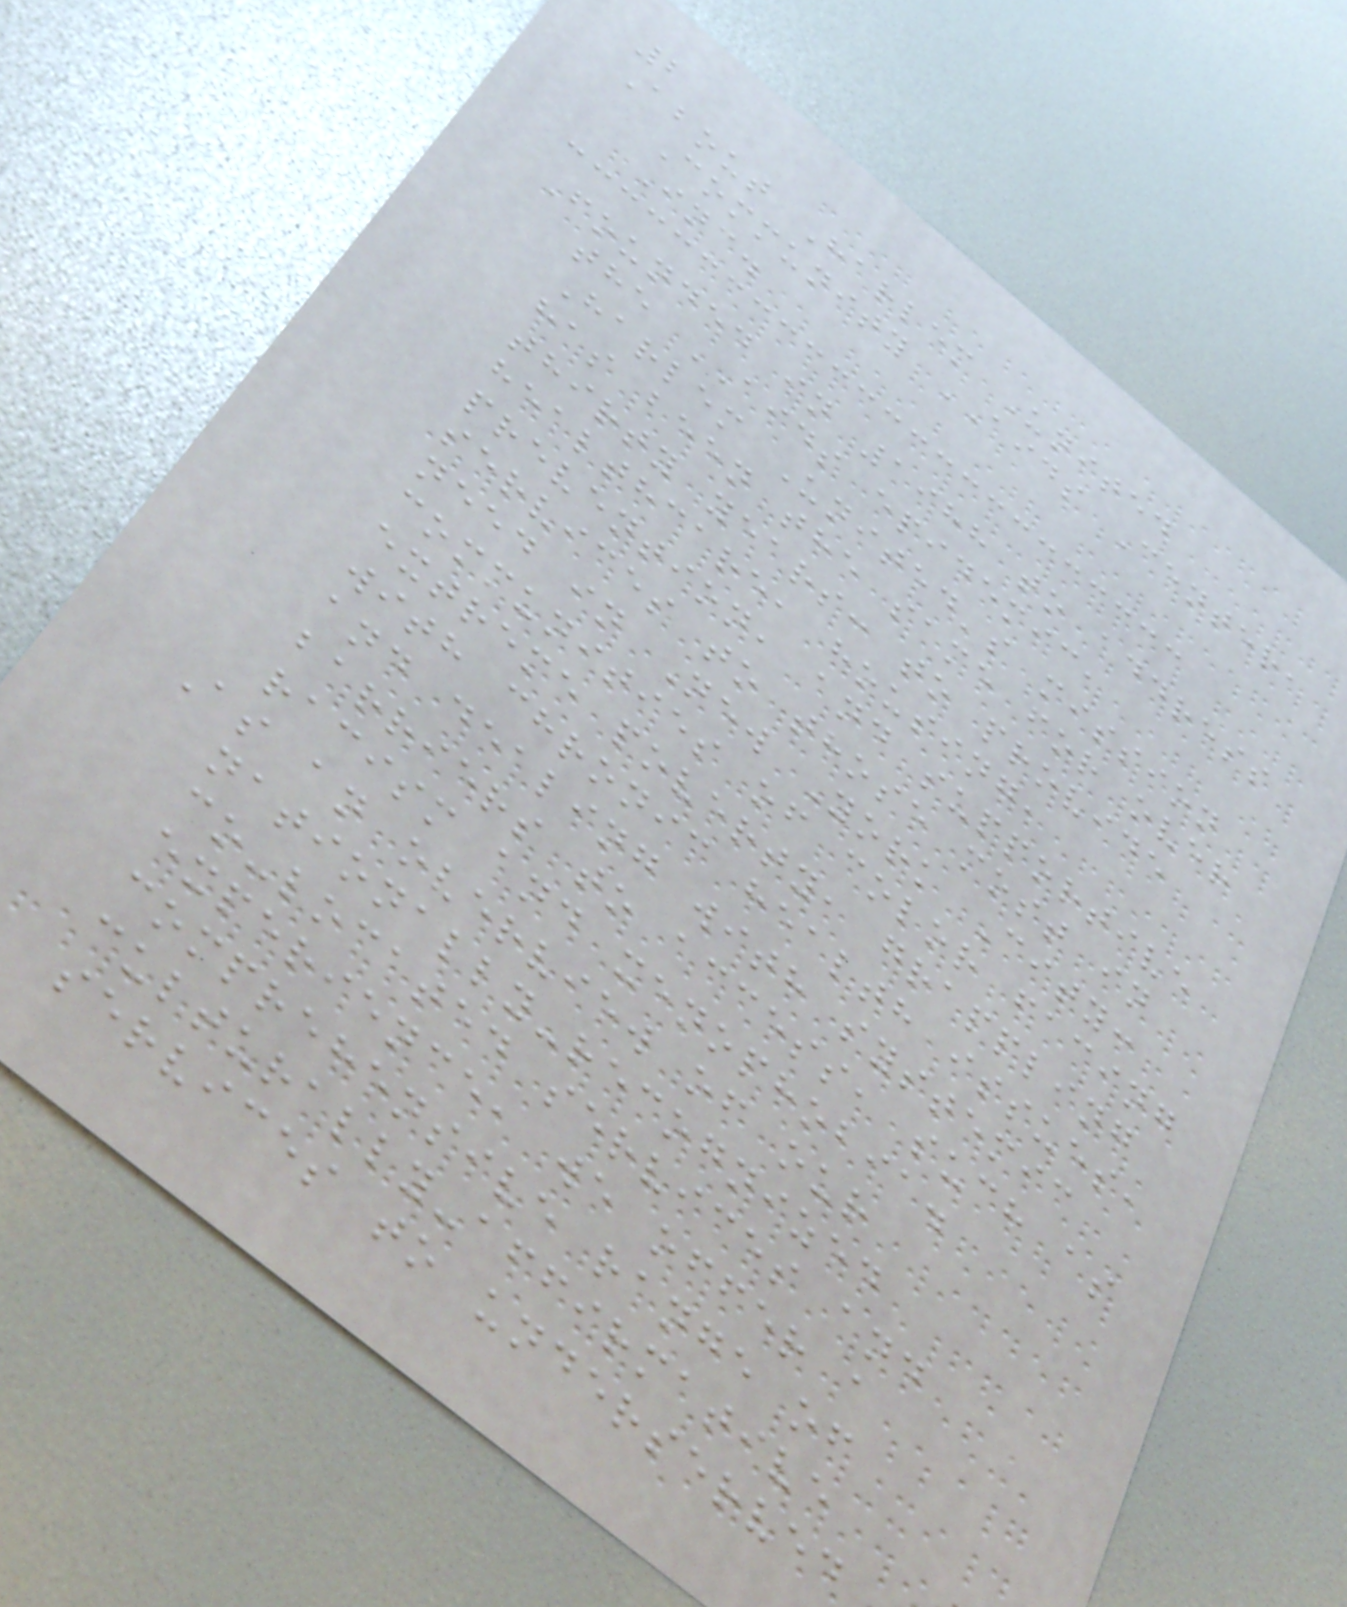2
About Harlem United
Community AIDS Center,
Inc.
Founded in 1988 to address
the AIDS epidemic,
Harlem United's mission
has been the same for over
thirty years: to provide
healthcare, housing,
prevention, and supportive
services to those most in
need in New York City:
communities of color facing
extreme poverty, grappling
with chronic health issues,
and dealing with systemic
barriers to access, such as
racism and xenophobia.
As an overview of our
nationally-recognized
co-located services and
experience, we offer a
comprehensive range of
culturally-affirmative
services to underserved
